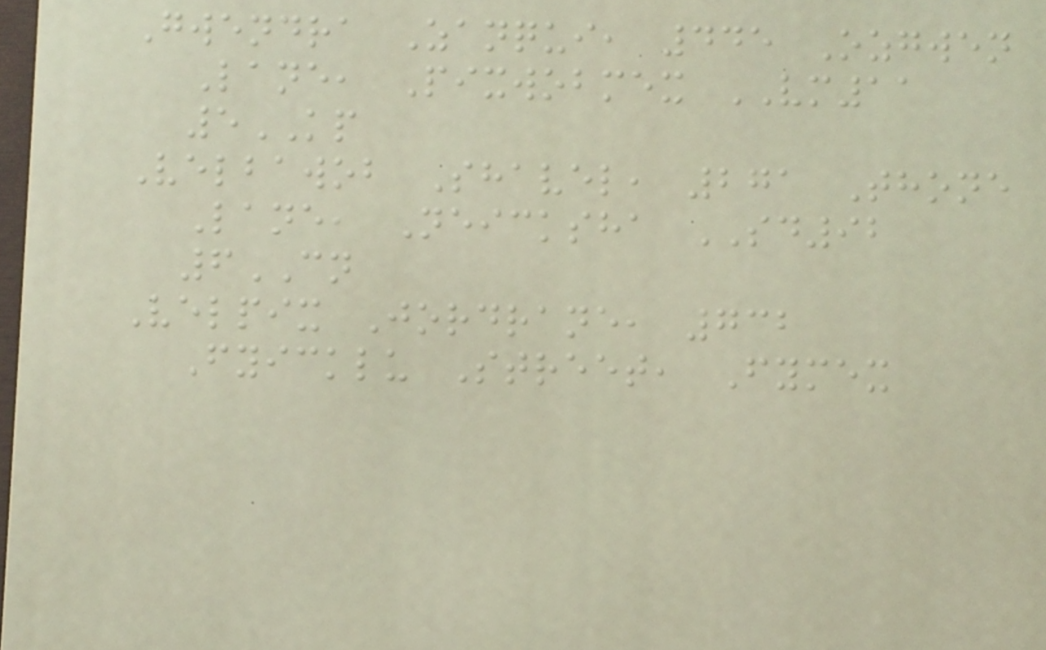Gwendra Zanqui, 445 Ozgwen
Lane, Pixwobmex VM11
5KP
Velbawob Shavel, 271 Thone
Lane, Neicksha SD92
6CN
Velpix Jordrane, 732
Fyicklu Street, Fymex
